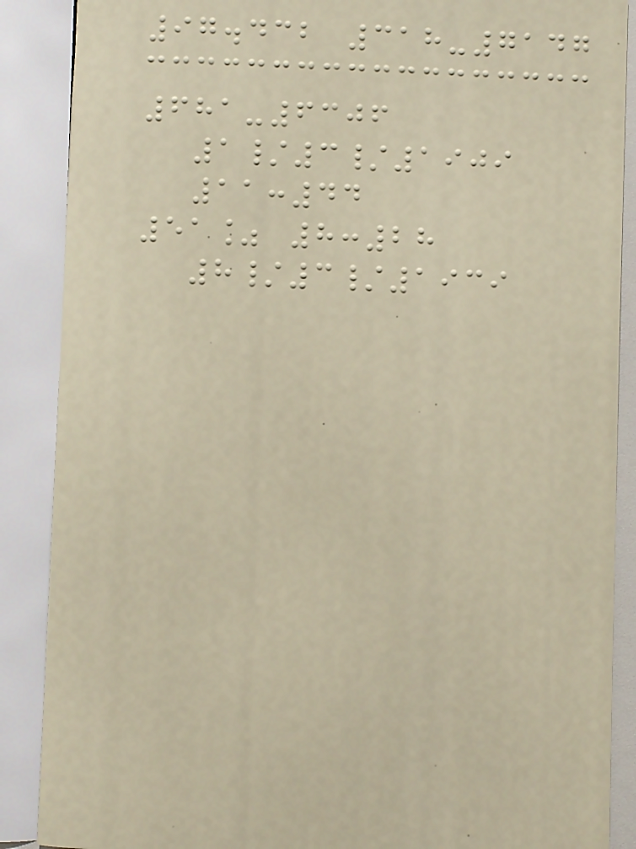97.432 318-7147
681-6306
1/3/1909
11:44
51% 8:28
8/3/1939
